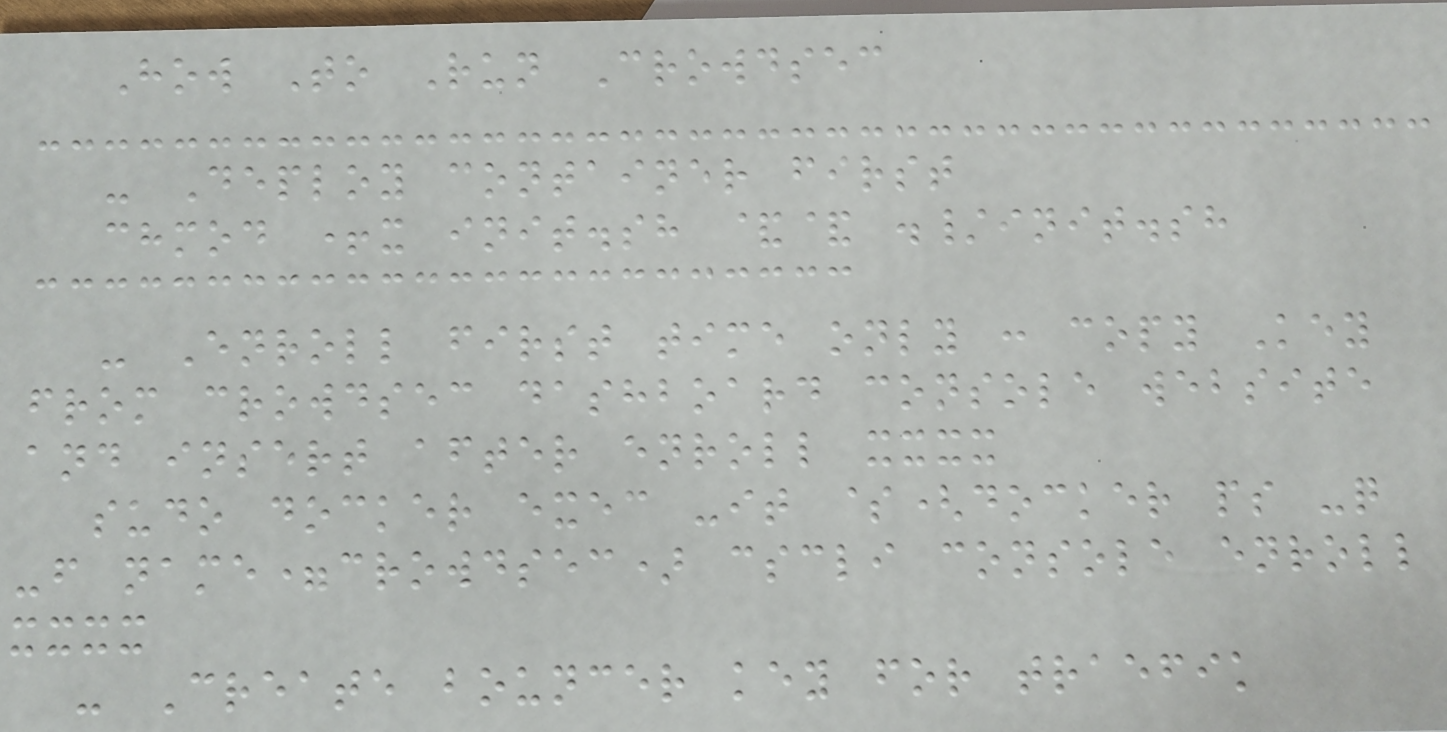How To Run Crowdsec
- Deploy container first
chmod +x init.sh && ./init.sh
- Enroll first time only : copy Key
from crowdsec dashboard console website
and insert after enroll xxxx
sudo docker exec -it $(docker ps -q
-f name=crowdsec) cscli console enroll
xxxx
- Create bouncer key for traefik
